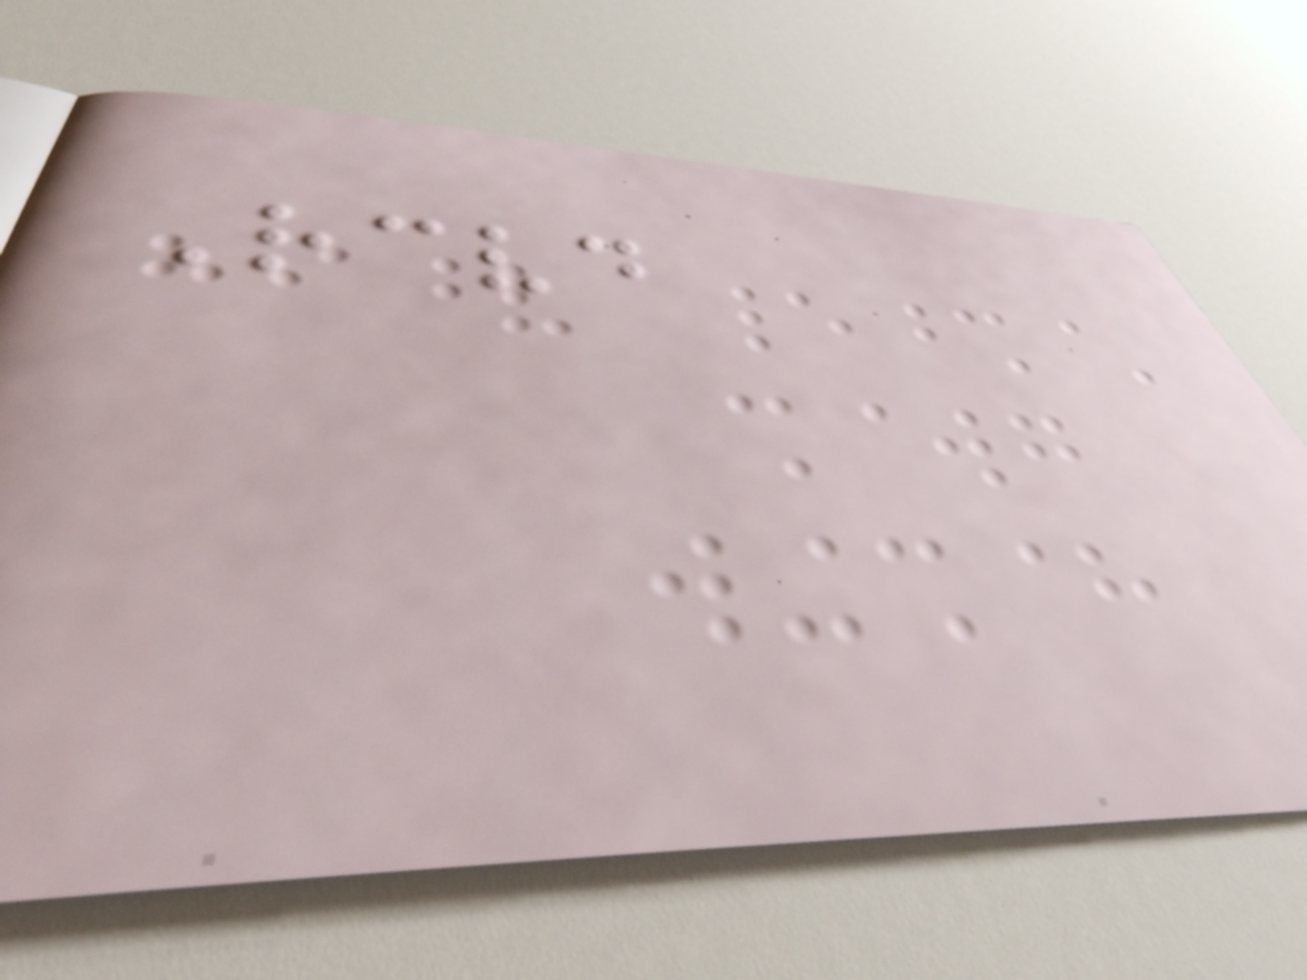Received
